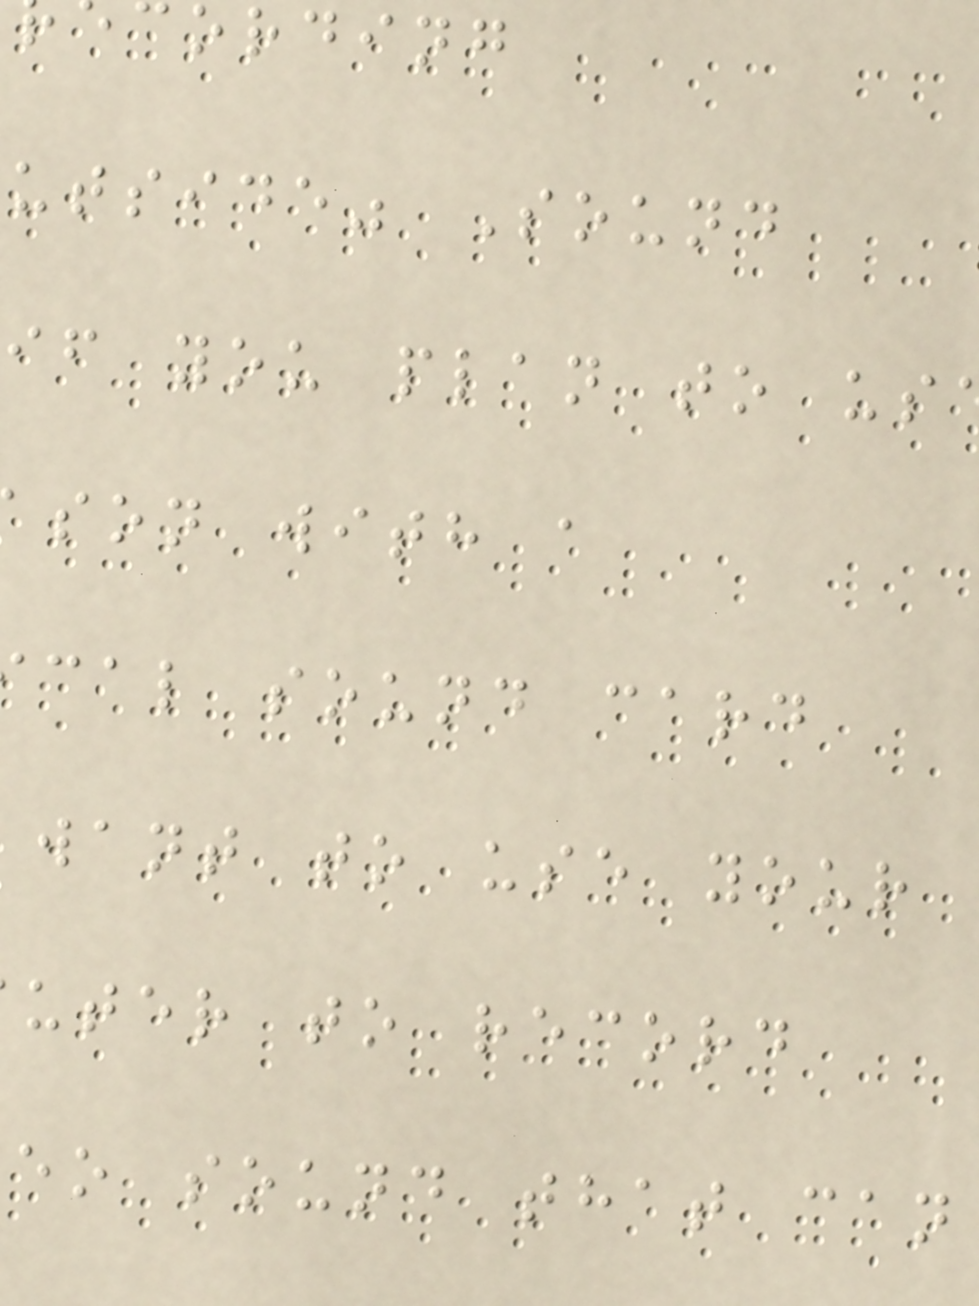ording
utside" Sound
if you plan to us
son with a
cal sound card
want to use your
uter to record
eo sound that can
